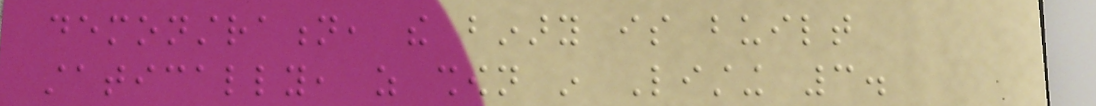demonstration, the binary is built
statically, as shown in Listing 3.
